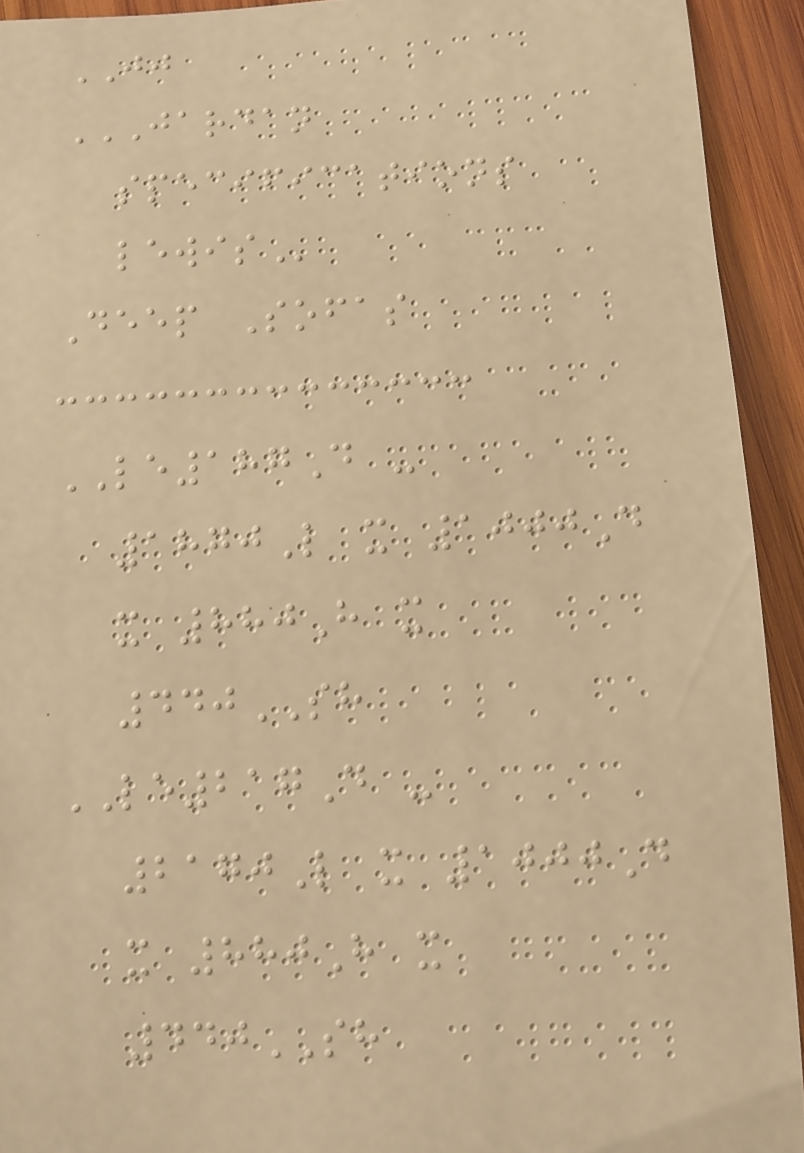JJ
JARDAN
SPECIFICATIONS
LEWIS
Deep Sofas
LE187D -
1870L x 1000D
x 880H x
440SH
LE217D -
2170L x 1000D
x 880H x
440SH
